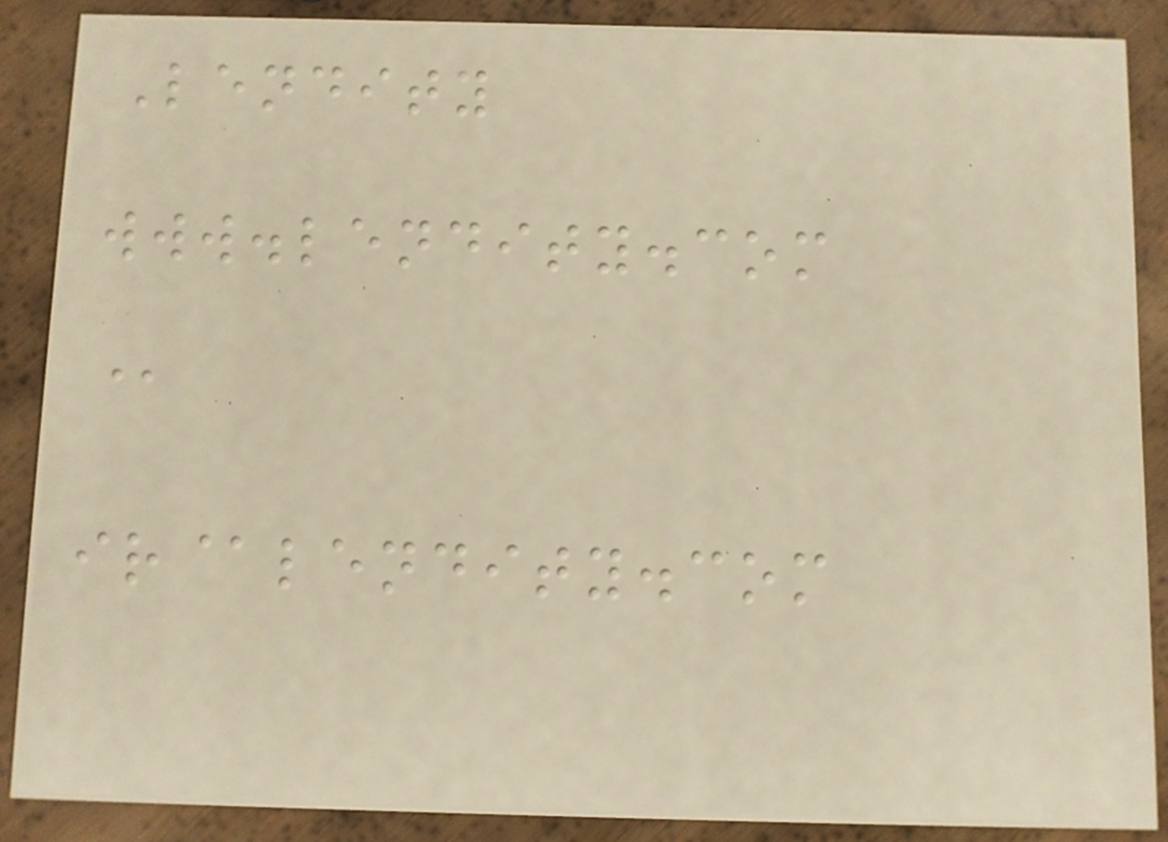Lendity
www.lendity.com
@
ir@lendity.com
